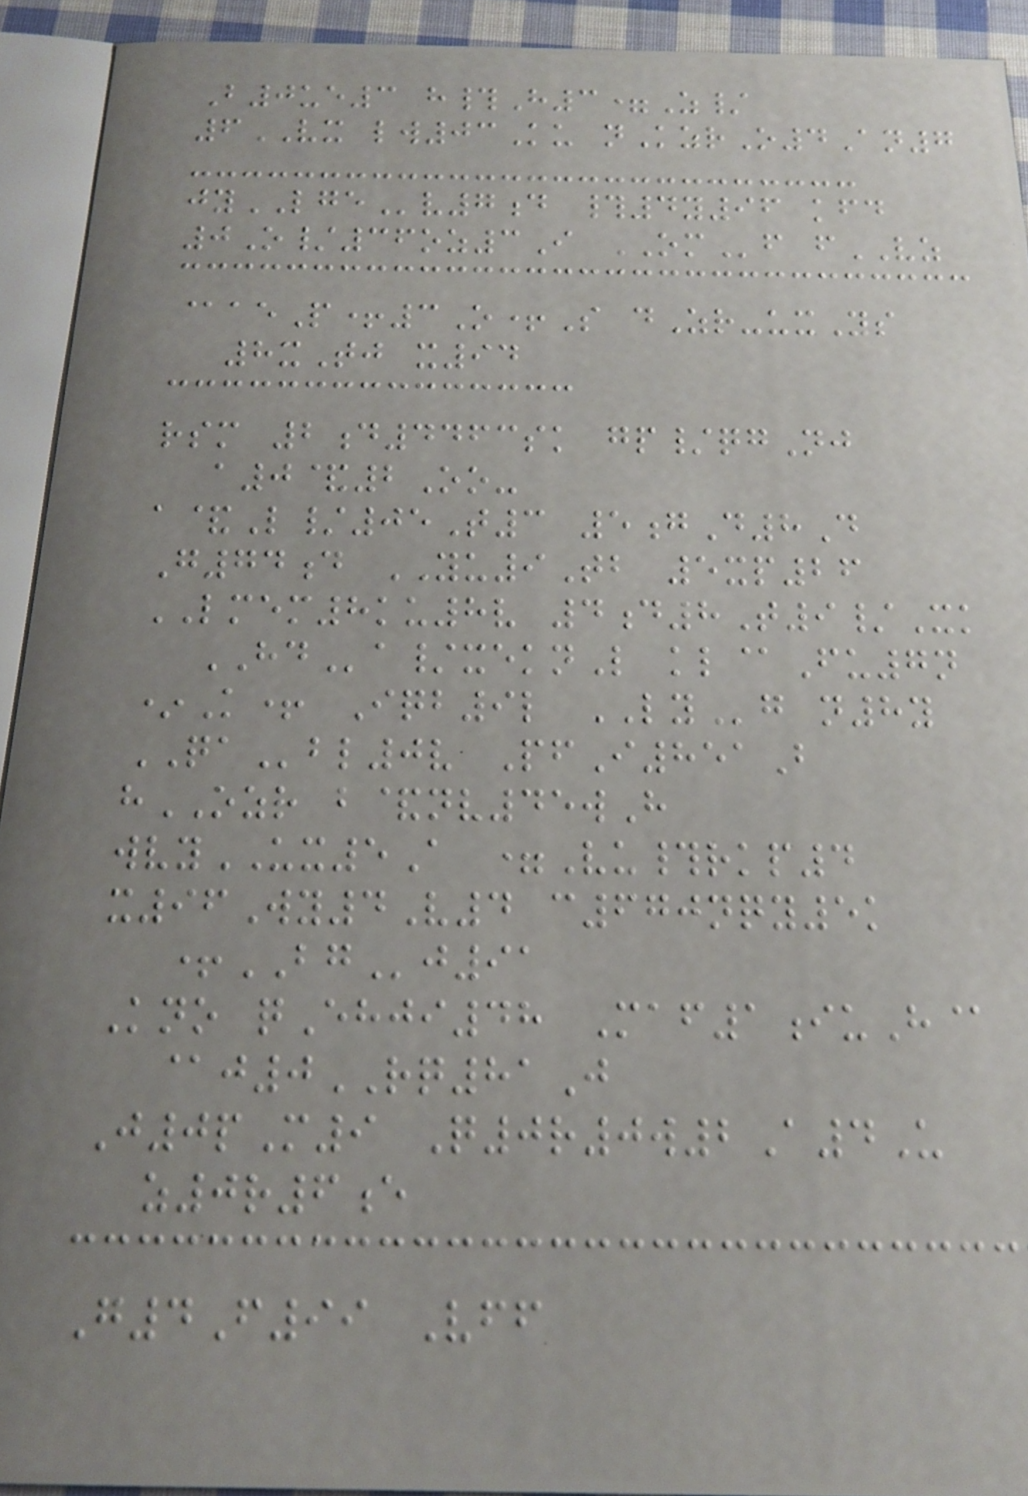B0ue3 h#H3=Z/
6VX lw03Ku nKzrO4An7
jyLGEv7d #4y96 kfd
0O/36oz3I OMf fVZ
@aeP+3O+S dZr-uxYs
8xTj x94
rsm 2d4463sk gp/qgNj
a0&2Oo-
a&L/05T3 5gD8D
G74d YU9Tb 5xp26
LMEM8ku8v 4d8T9/Xk
HDa/xeknL kl@Fu7n
*K+ Iqb9l LYg n8y
QAbl0v PfI851B
hOZR b&nv45wH
wvyUX5A =Vu#rkp4
x96Wy4V4 c670nqy5k
+BGj91
Kno qEhji48 Maf1iuH@
@j0RQ81J
J0pM9 Q0r0w2A4U
z0r6e
G4F99 Vff
